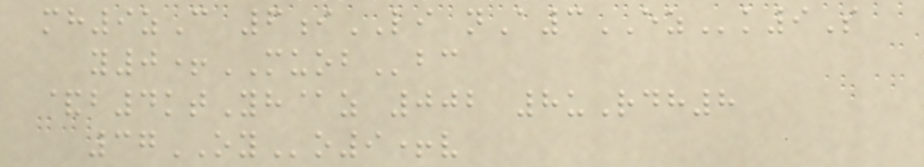mh9zC 6iLI nA3EZk9S
y0+MUOBbc
&b4ktYh@z 002 8uRdh8
37OYo9+v
